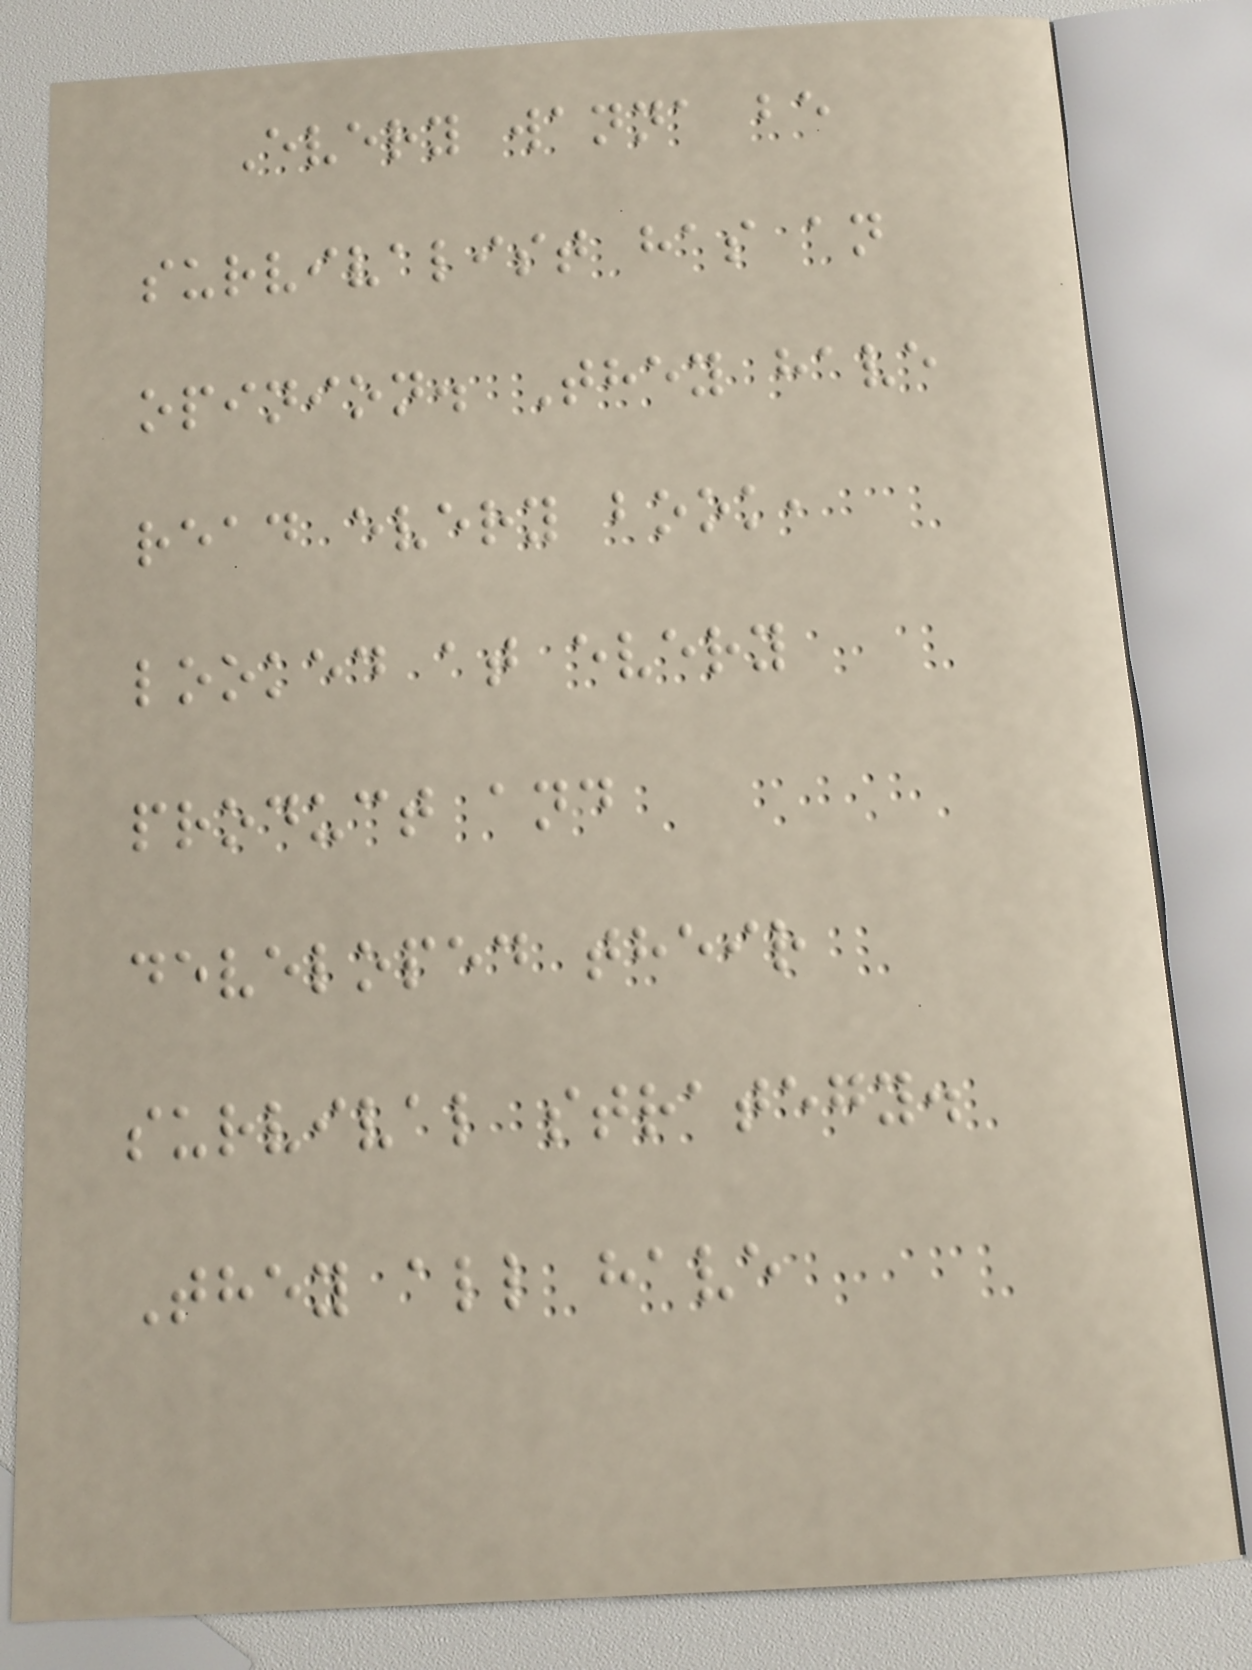Every wanna be
survivalist has an
opinion. They have
read every book,
looked at every
product and
developed their
survival strategy.
They all have
